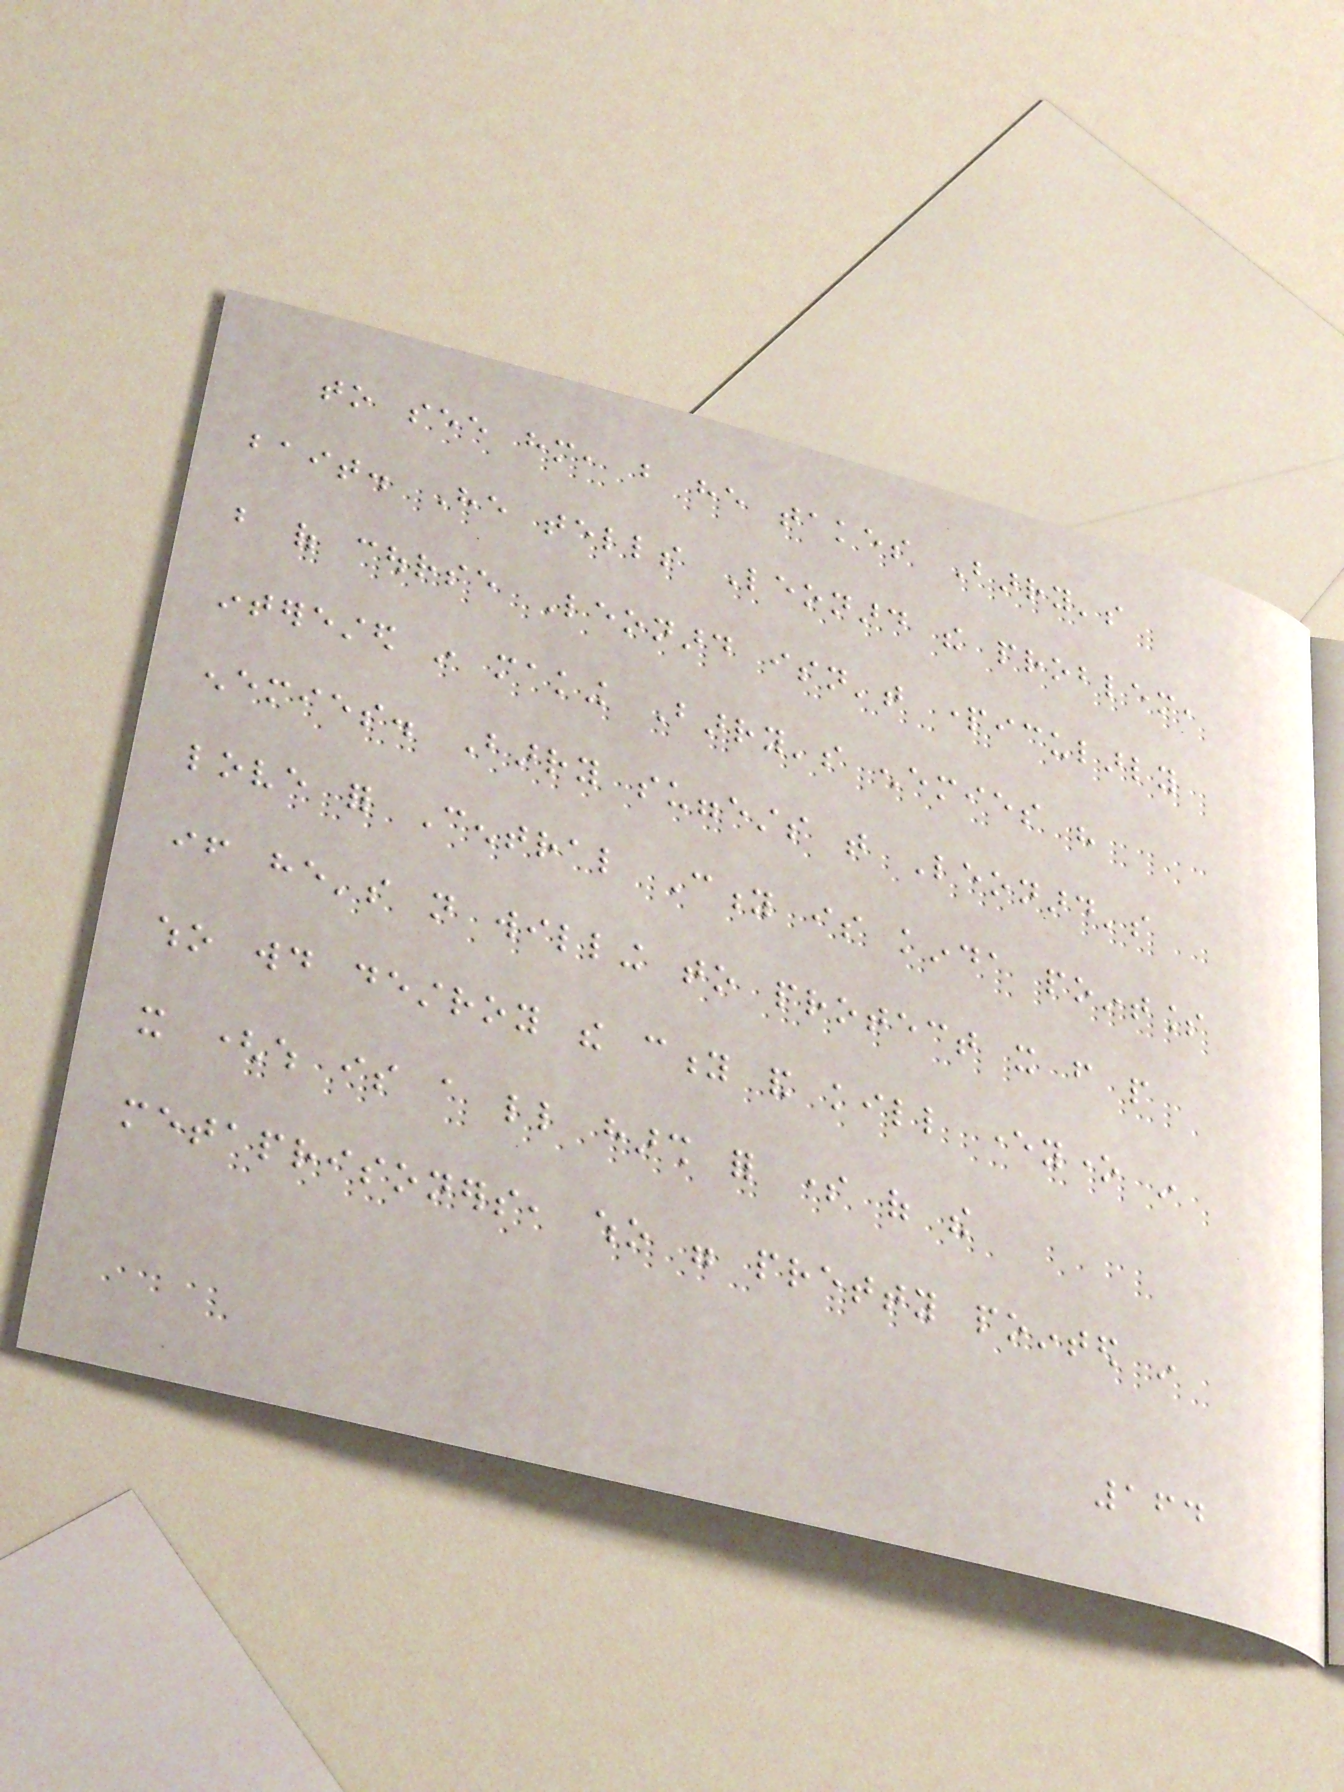to see him, but he takes Barry's
bait. He tells Leonard the problem,
but of course Leonard isn't particularly
interested in making Barry's enemies his
enemies. Barry suggests that Leonard's
love for Central City is kinda pointless
if he's not willing to protect it from people
who would destroy the city and kill everyone in
it (which is a little harsh for some of the
metaprisoners, who were pretty pointed in
164
